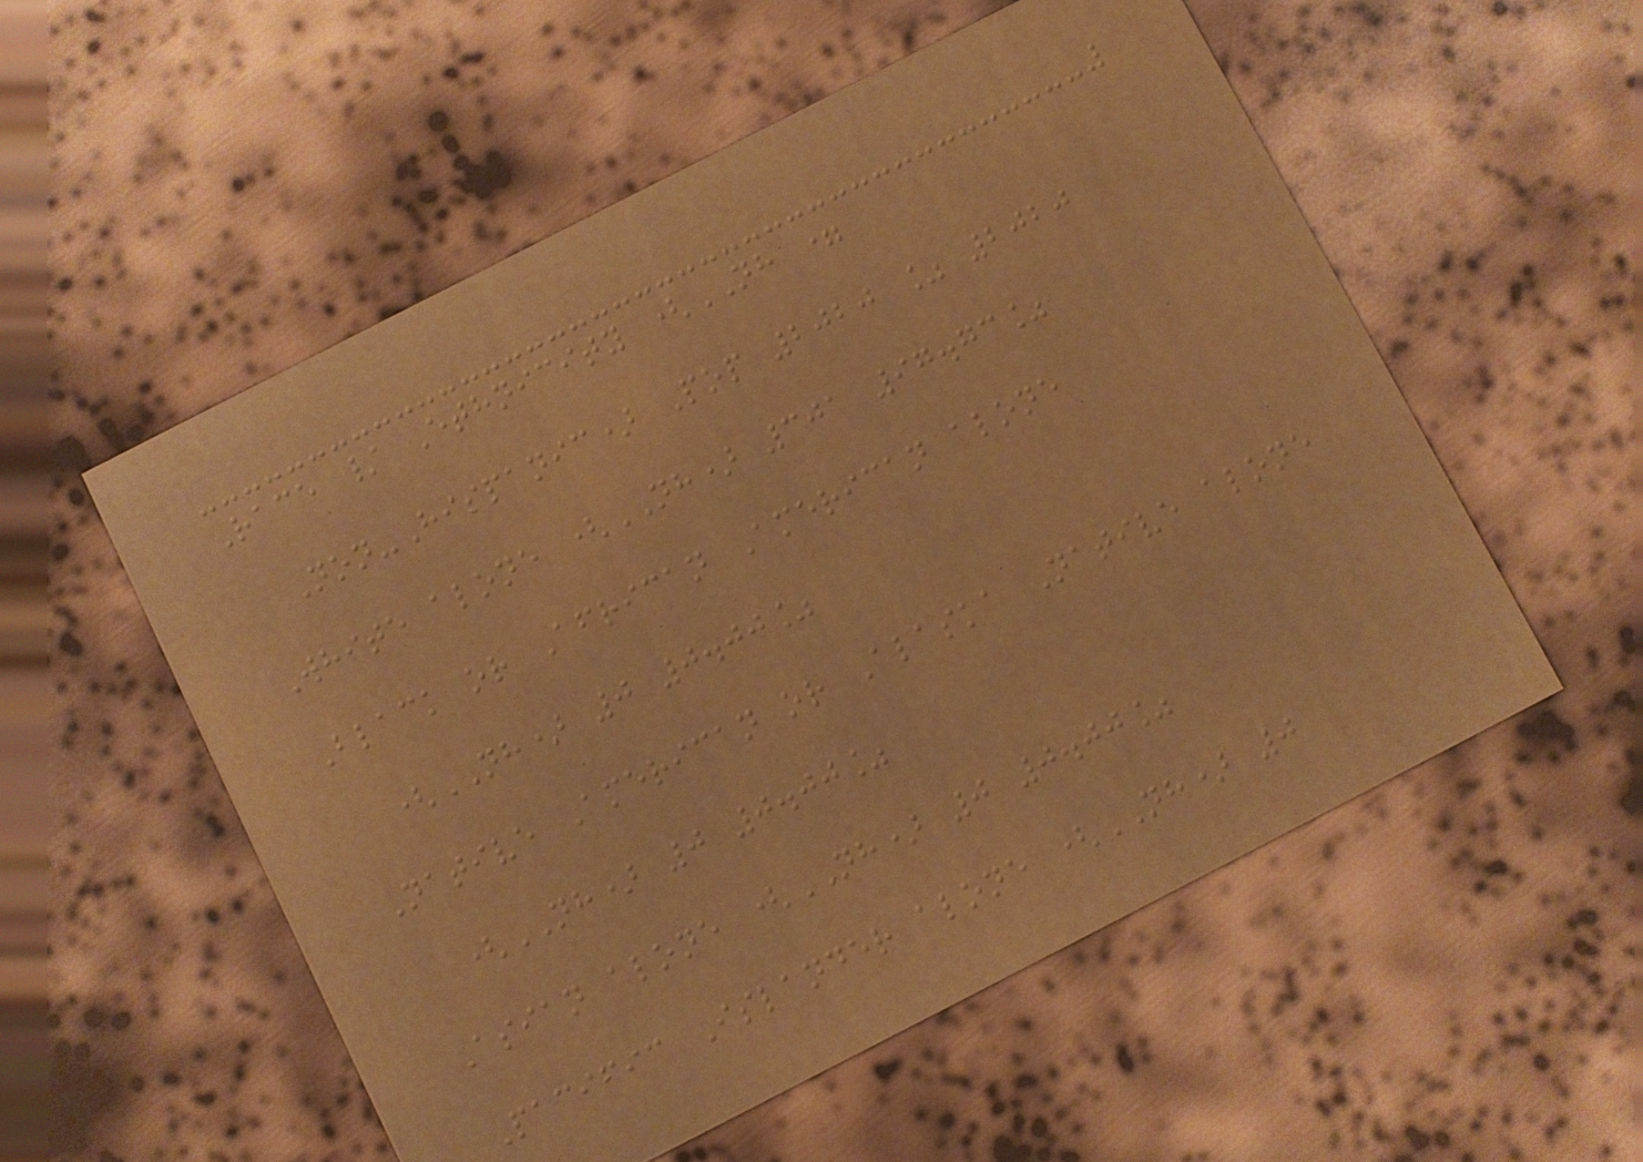Race / Ethnicity (NH =
Non-Hispanic) Pop 2020 % 2020
White alone (NH) 301 97.73%
Black or African American alone
(NH) 0 0.00%
Native American or Alaska Native alone
(NH) 0 0.00%
Asian alone (NH) 0 0.00%
Pacific Islander alone (NH) 0
